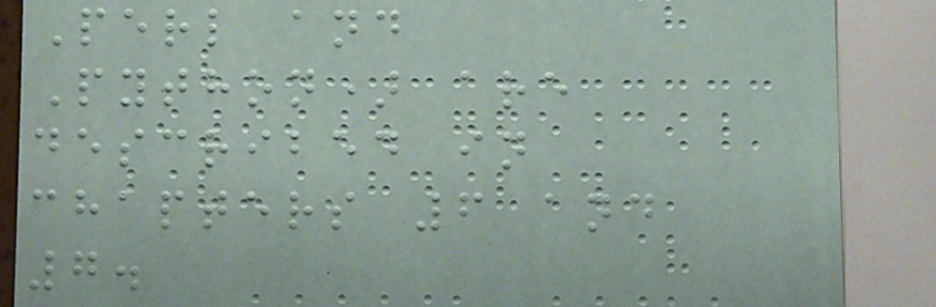Perl and
Python) are
described in
chapters 6 and
7.
